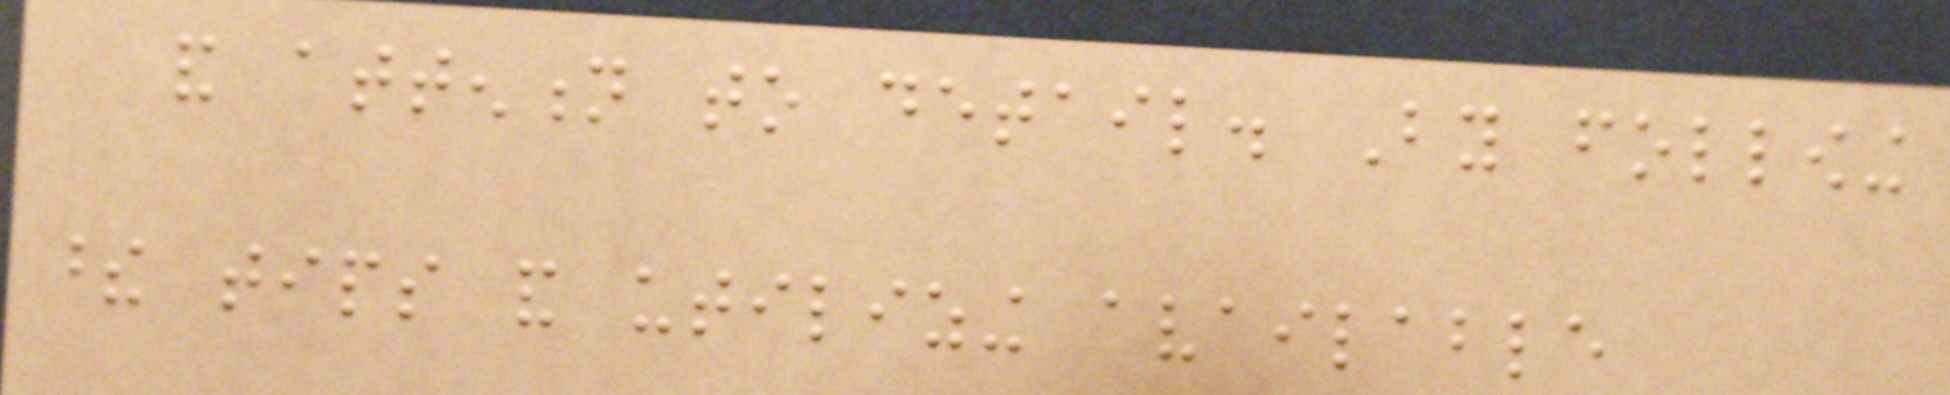and attention to detail. By following
these tips and utilizing available
